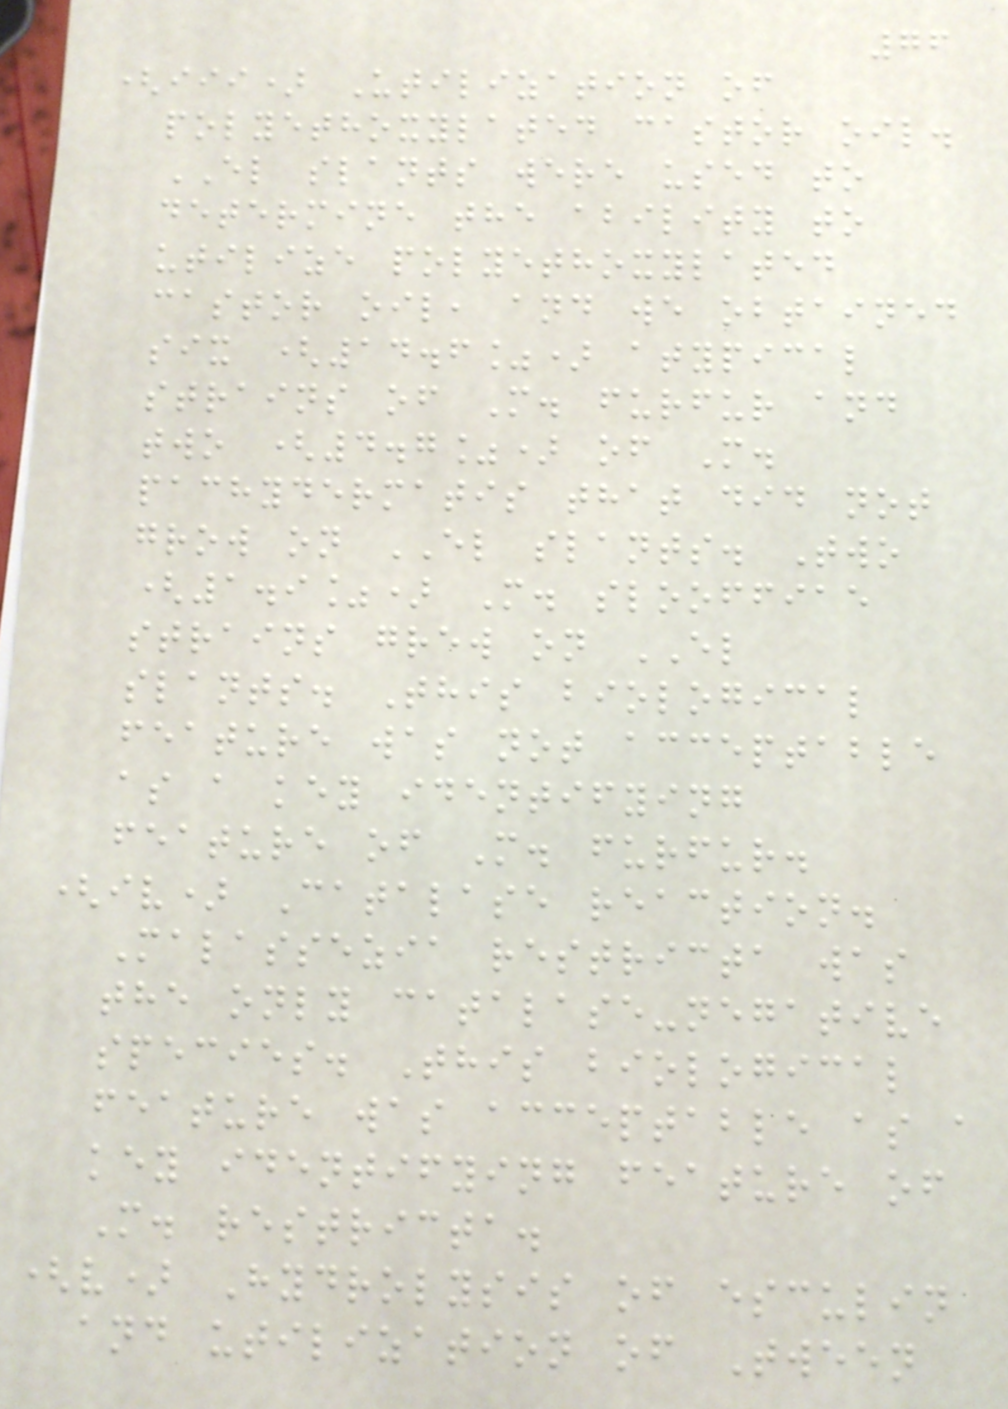76
(iii) Utilization of
polyethoxylated castor oil.
EL slants were used to
determine the ability to
utilize polyethoxylated
castor oil, and we obtained
six (14.6%) atypical
strains of M. furfur and
two (4.7%) of M.
pachydermatis that did not
grow on EL slants. Two
(1.9%) M. slooffiae
strains grew on EL
slants. This biological
feature was not acceptable
as a key identifying
feature of M. furfur.
(iv) Catalase reaction.
Malassezia restricta was
the only catalase-negative
species. This biological
feature was acceptable as a
key identifying feature of
M. restricta.
(v) Hydrolysis of esculin
and utilization of Tween
